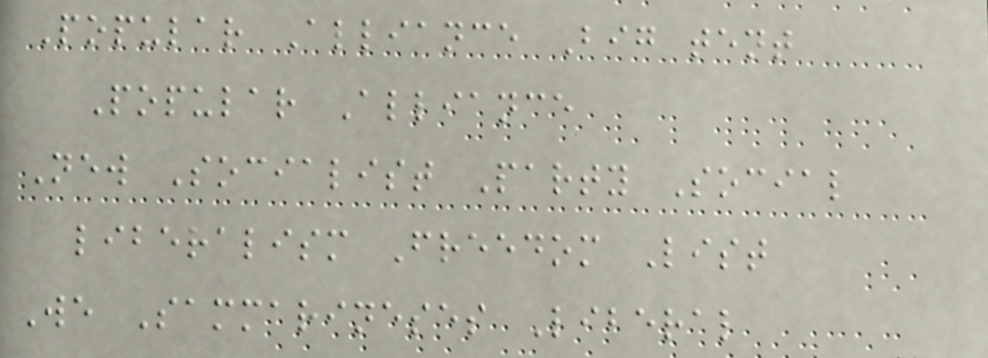Popular Alliance Big tent
Popular Alliance
New Socialist Party Social
liberalism Freedom List
We Sammarineses Liberal
